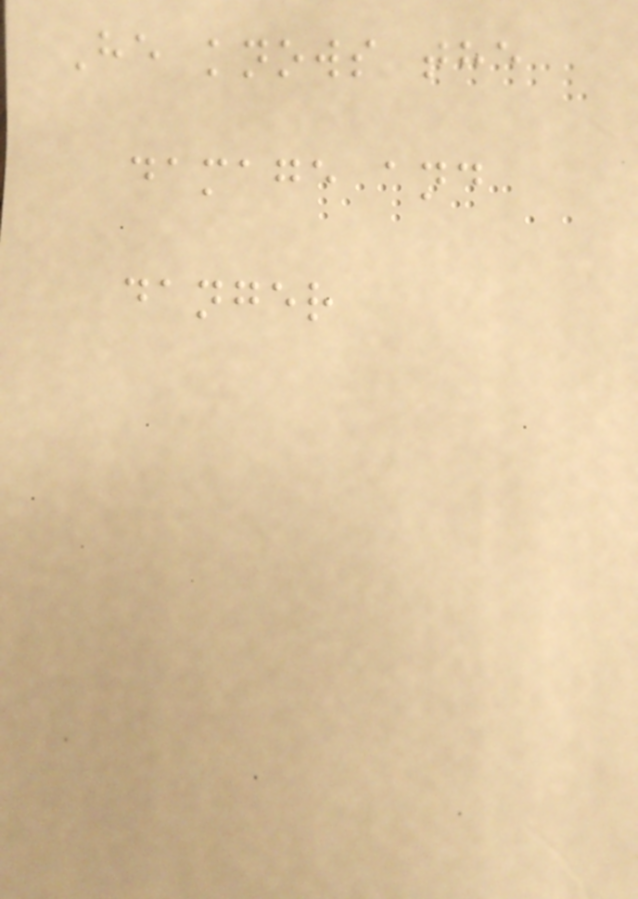He knows the
damage and
danger
